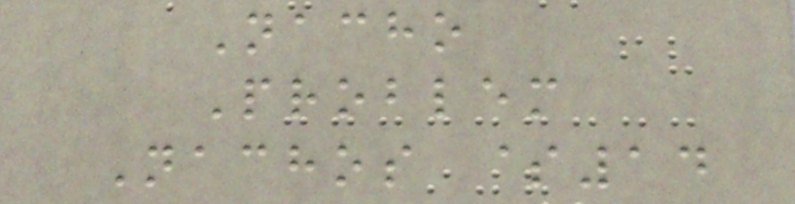Nacho
Problem
Nachos $14
